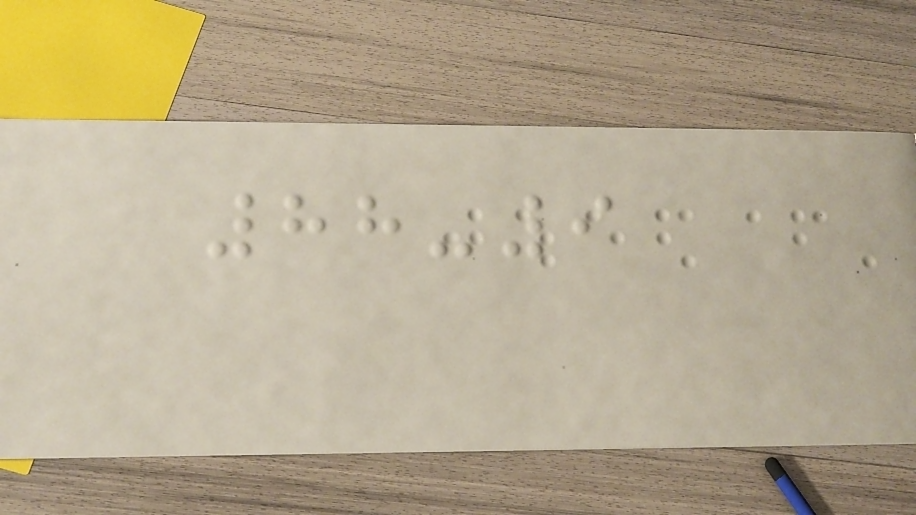88-9
